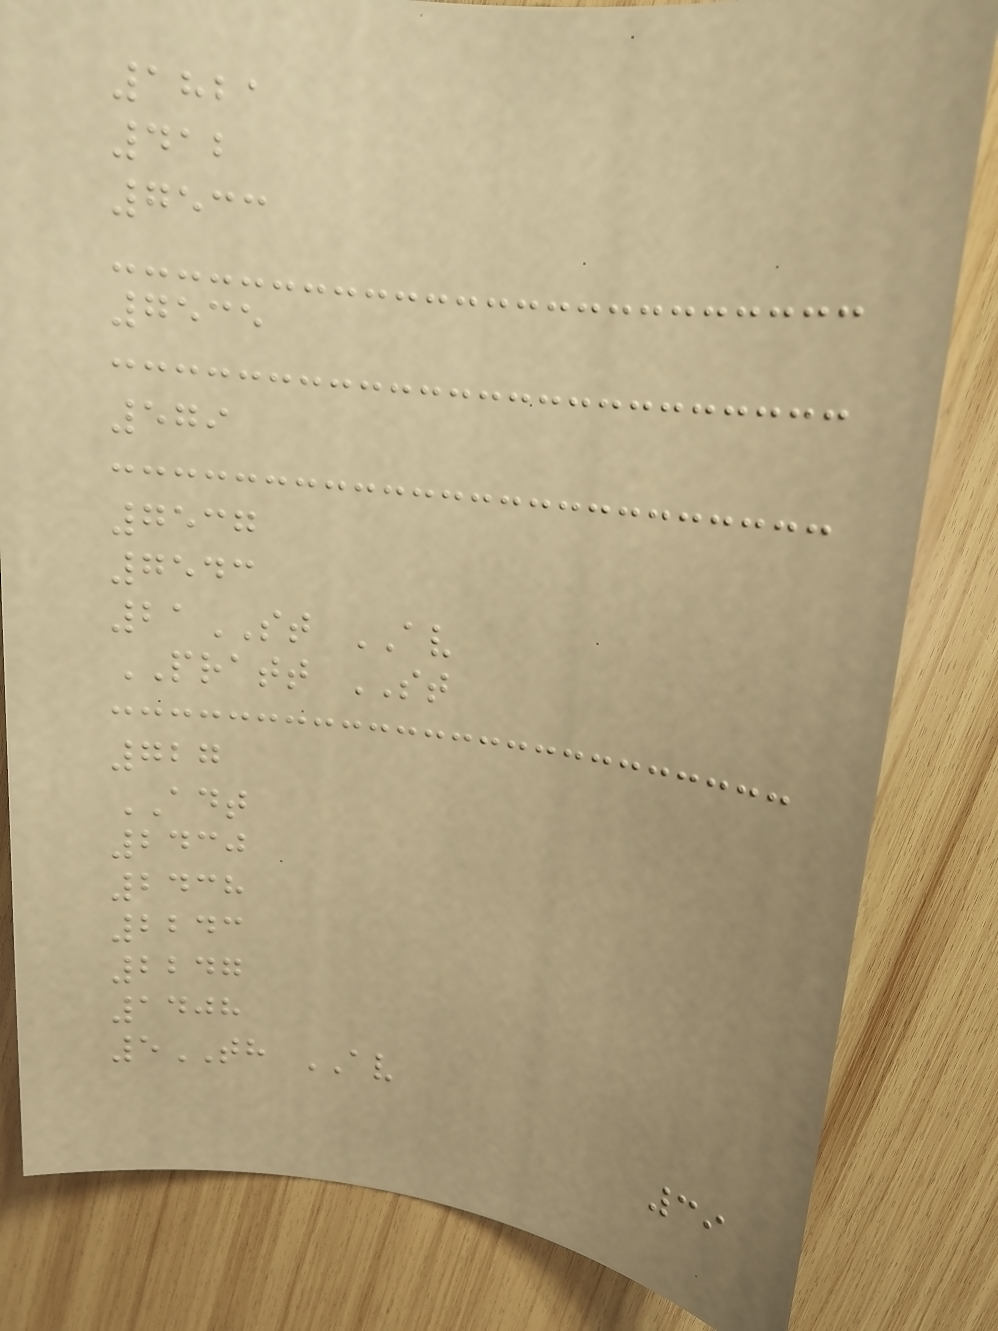1821
412
7533
7535
579
7537
7543
21ST AV
PRATT ST
727
ADT
2430
2438
2243
2247
1408
5TH AV
39
